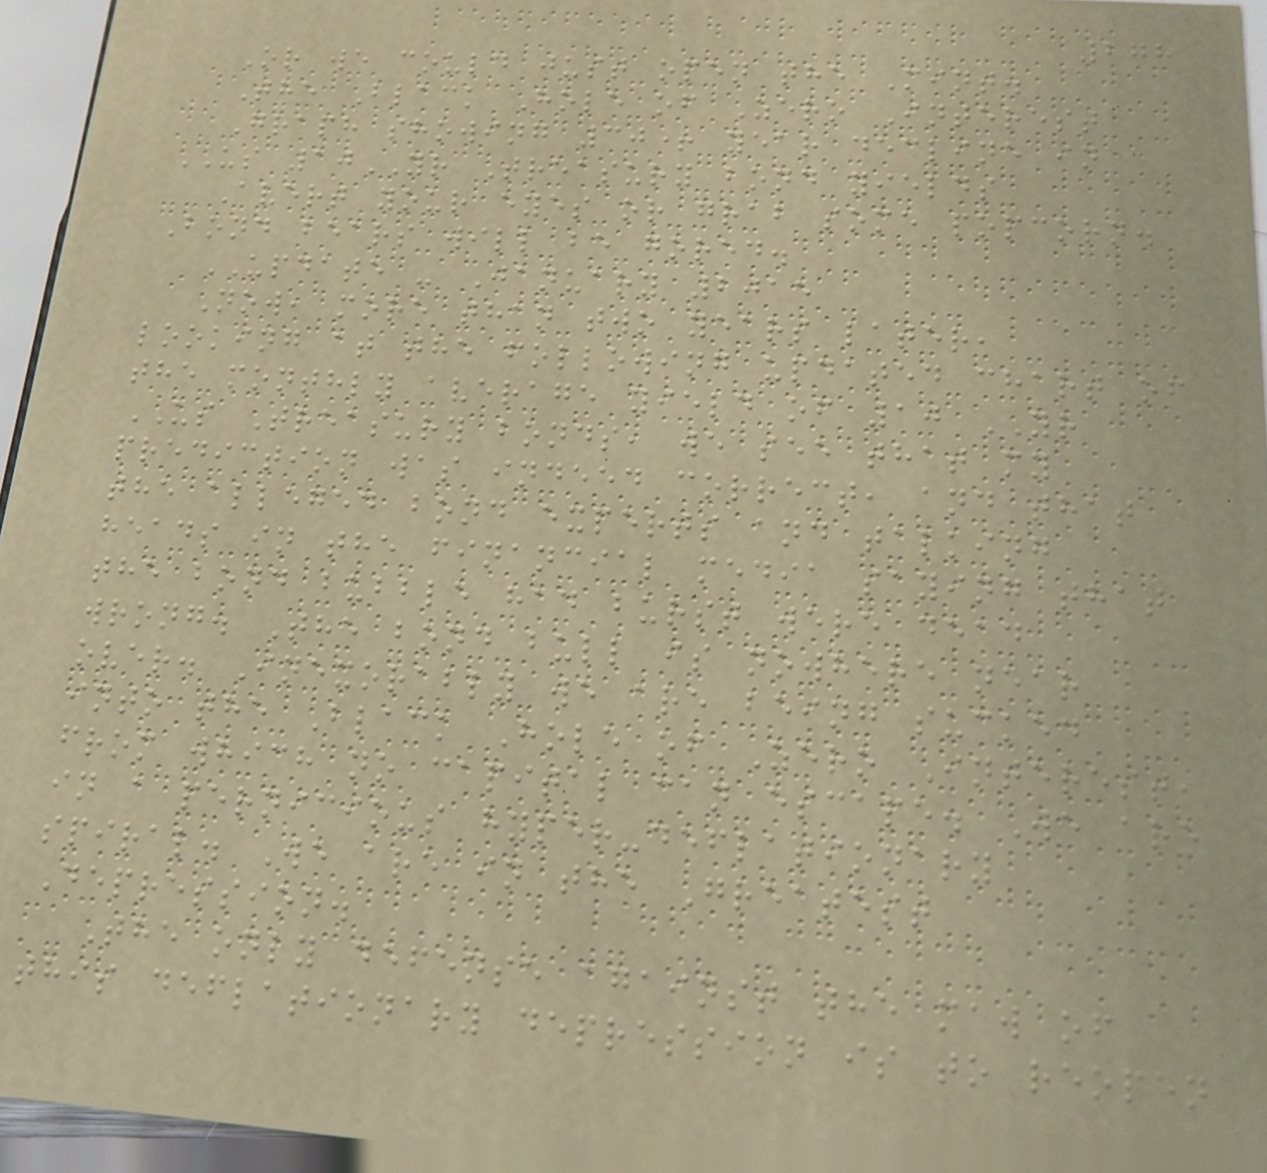278
Or we could just open the Mint.
The Black Hole of Zero Interest
Graph showing 30+ year decline in
US 10YR Treasury bond yields
Avert your eyes or grab some popcorn.
Bond bears will be gored.
UPDATE - January 2015
Now, more than two years later,
looking at the following updated chart of
the monthly average yield of 10 YR
US Treasury bonds, we see that my
prediction was indeed correct, and that
the alleged bond experts and talking
heads in the financial media saying that
the bond bubble had burst were dead
wrong. The bond bull is nowhere near
over. Inexorably we are being sucked
into the Black Hole of Zero Interest,
from which no capital can escape. We are
in a pernicious hyper-deflationary
spiral. We are in the Greatest
Depression.
The only defense against the maw of
this deflationary depression is to reopen
